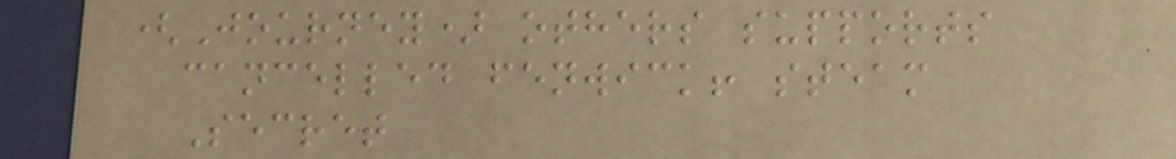(Journey) others supports
cancelled fenwick! steam
Secret
